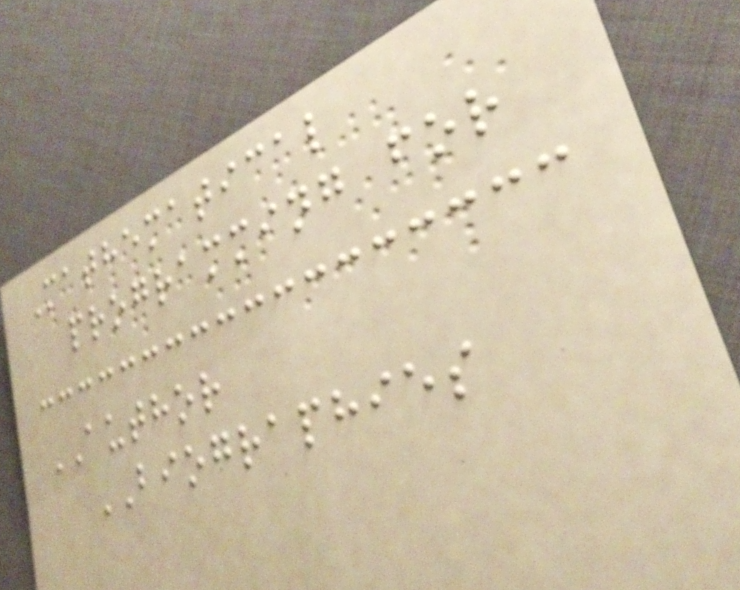Mathematical
programming for
AUTHOR
BIOGRAPHIES
